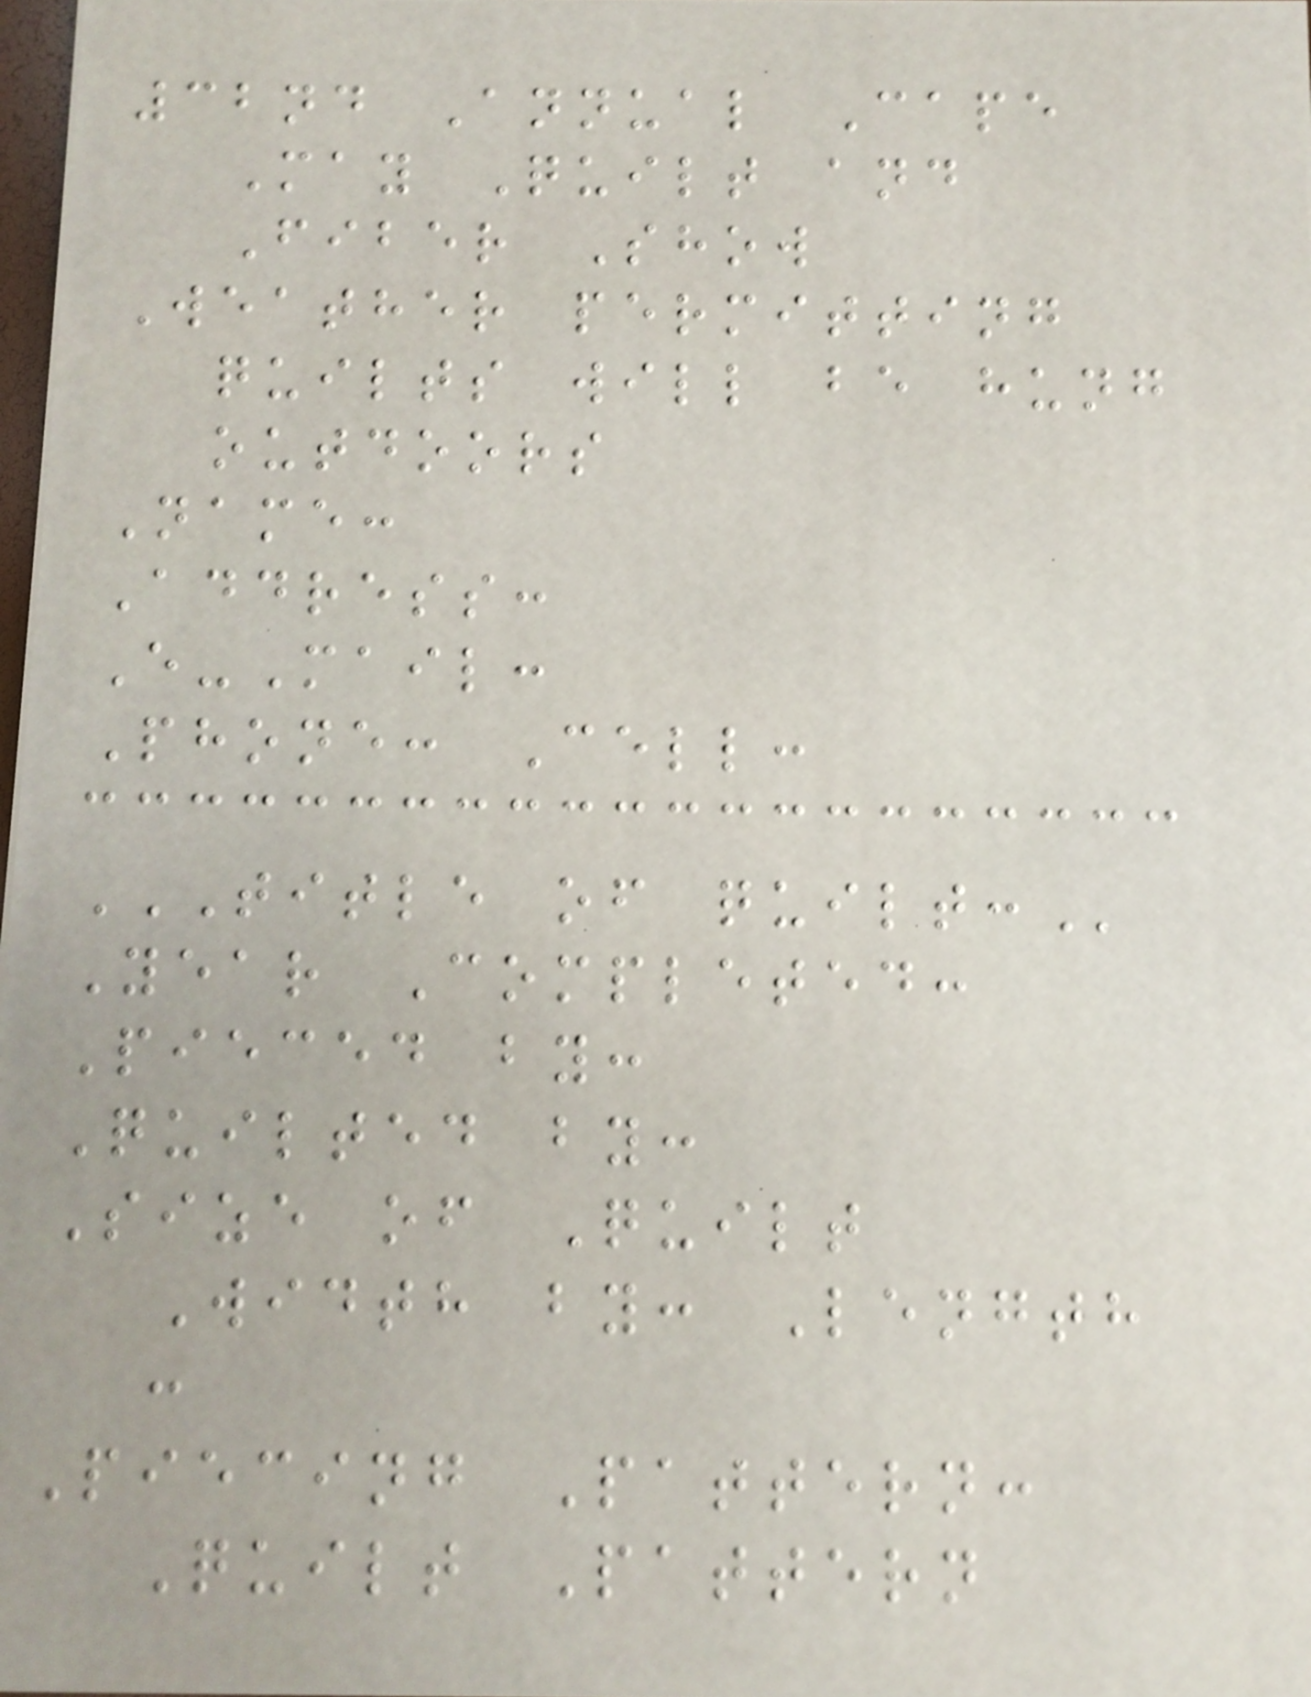32nd Annual Cape
May Quilt and
Fiber Show
Weather permitting
quilts will be hung
outdoors
Name:
Address:
E-Mail:
Phone: Cell:
TITLE OF QUILT:
Year Completed:
Pieced by:
Quilted by:
Size of Quilt
Width by: Length
:
Piecing Pattern:
Quilt Pattern
